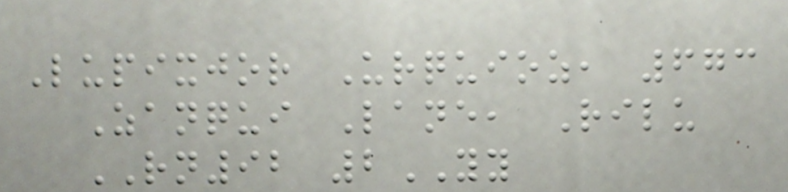Lupixjor Urquioz, 673
Zanqui Lane, Rilu
RN92 2YY
